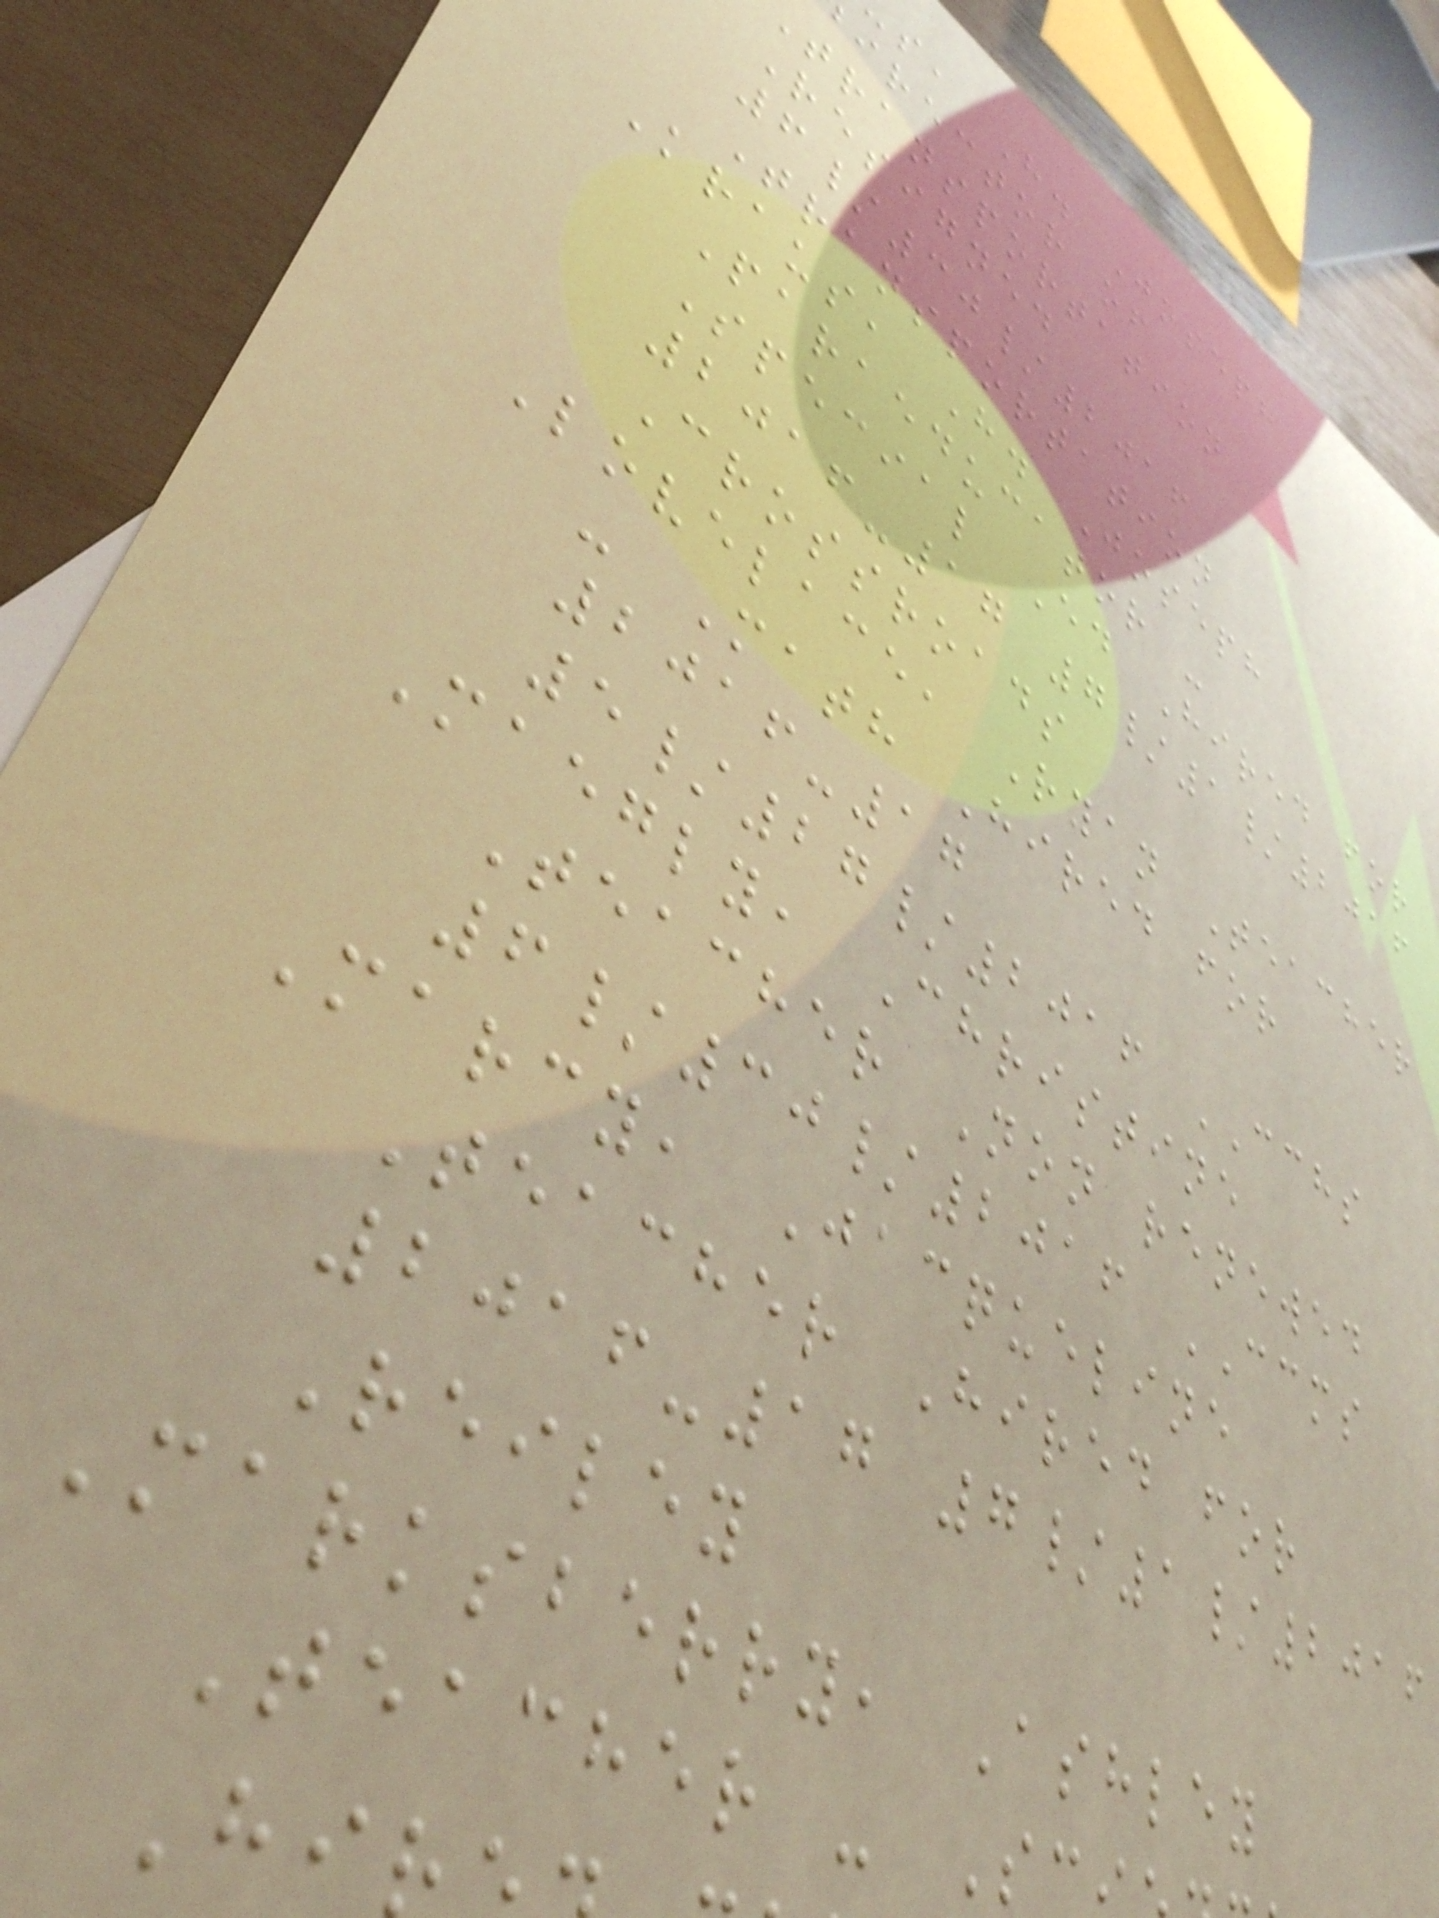s, H. Joseph
irector of
transportation
Resigned
6/30/2016
Transportation
Kraus, H. Joseph
Paraeducator -
Special Ed Hired for
2016-17 7/1/2016
Crossroads
Lovelace, Ryan Teacher
- Math Hired for
2016-17
5/27/2016 CCHS
Maegly, Christine
Teacher Non renewed
6/30/2016 CCMS
Marcy, Jacqueline
Teacher Hired for
2016-17 7/1/2016
Reiley
Marksberry, Ashley
Teacher - S
